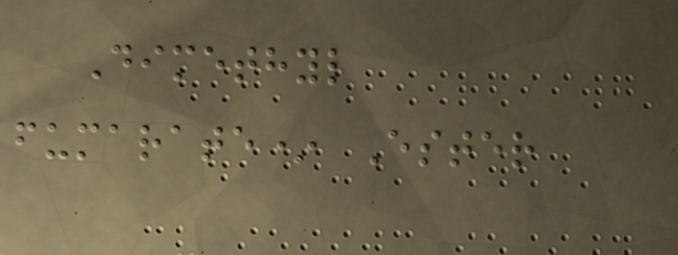Dimethyl
fumarate* Ester
